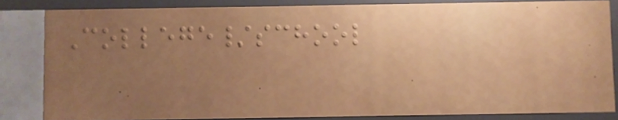College/school
